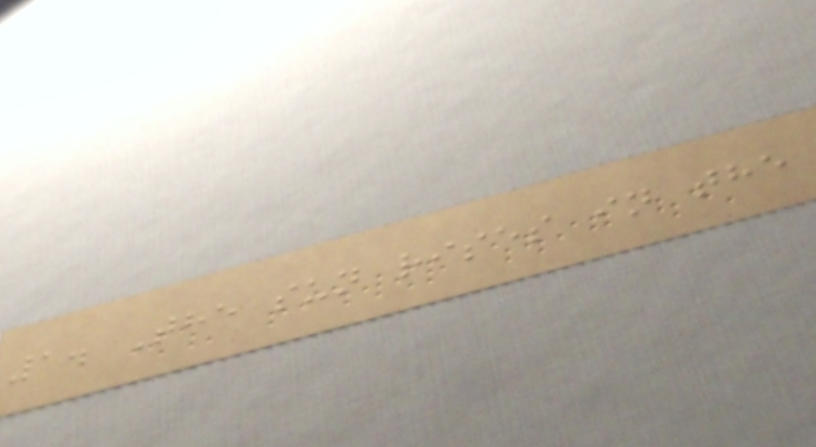1. The sun rises in the
